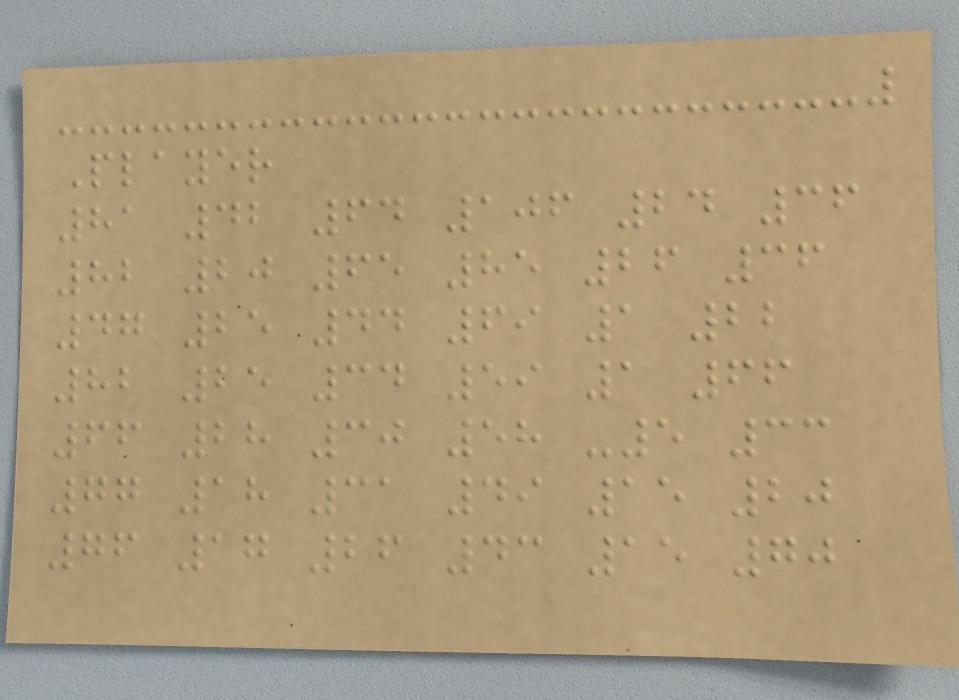Player
81 42 64 106 24 36
82 20 65 85 26 36
47 25 44 69 1 22
82 25 34 59 1 66
66 28 30 58 -5 33
77 18 31 49 15 20
76 17 26 43 15 70
